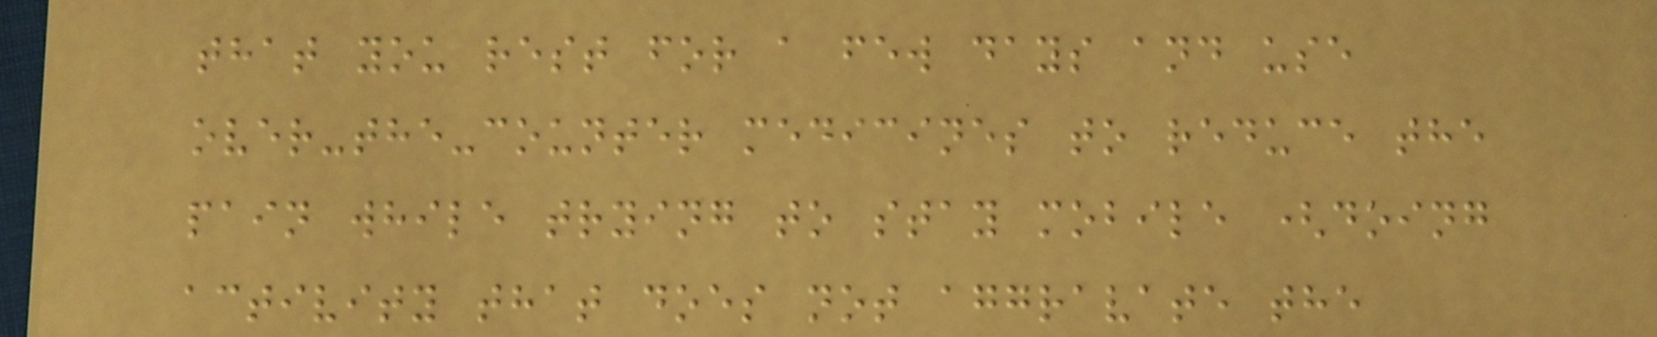that you rest for a few days and use
over-the-counter medicines to reduce the
pain while trying to stay mobile (doing
activity that does not aggravate the
